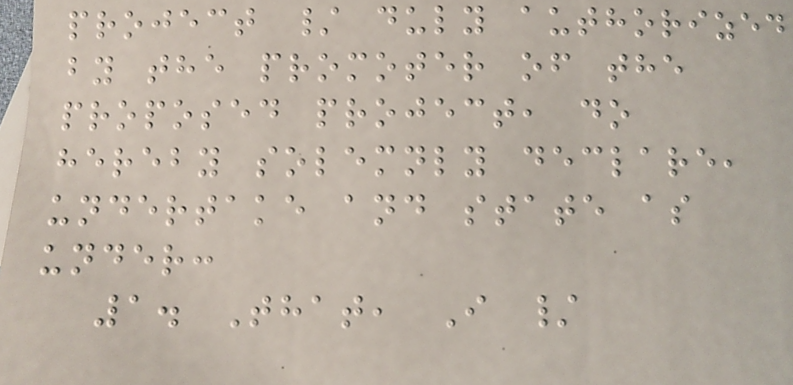project / duly authorized
by the promoter of the
proposed project, do
hereby solemnly declare,
undertake and state as
under:
1. That, I /
